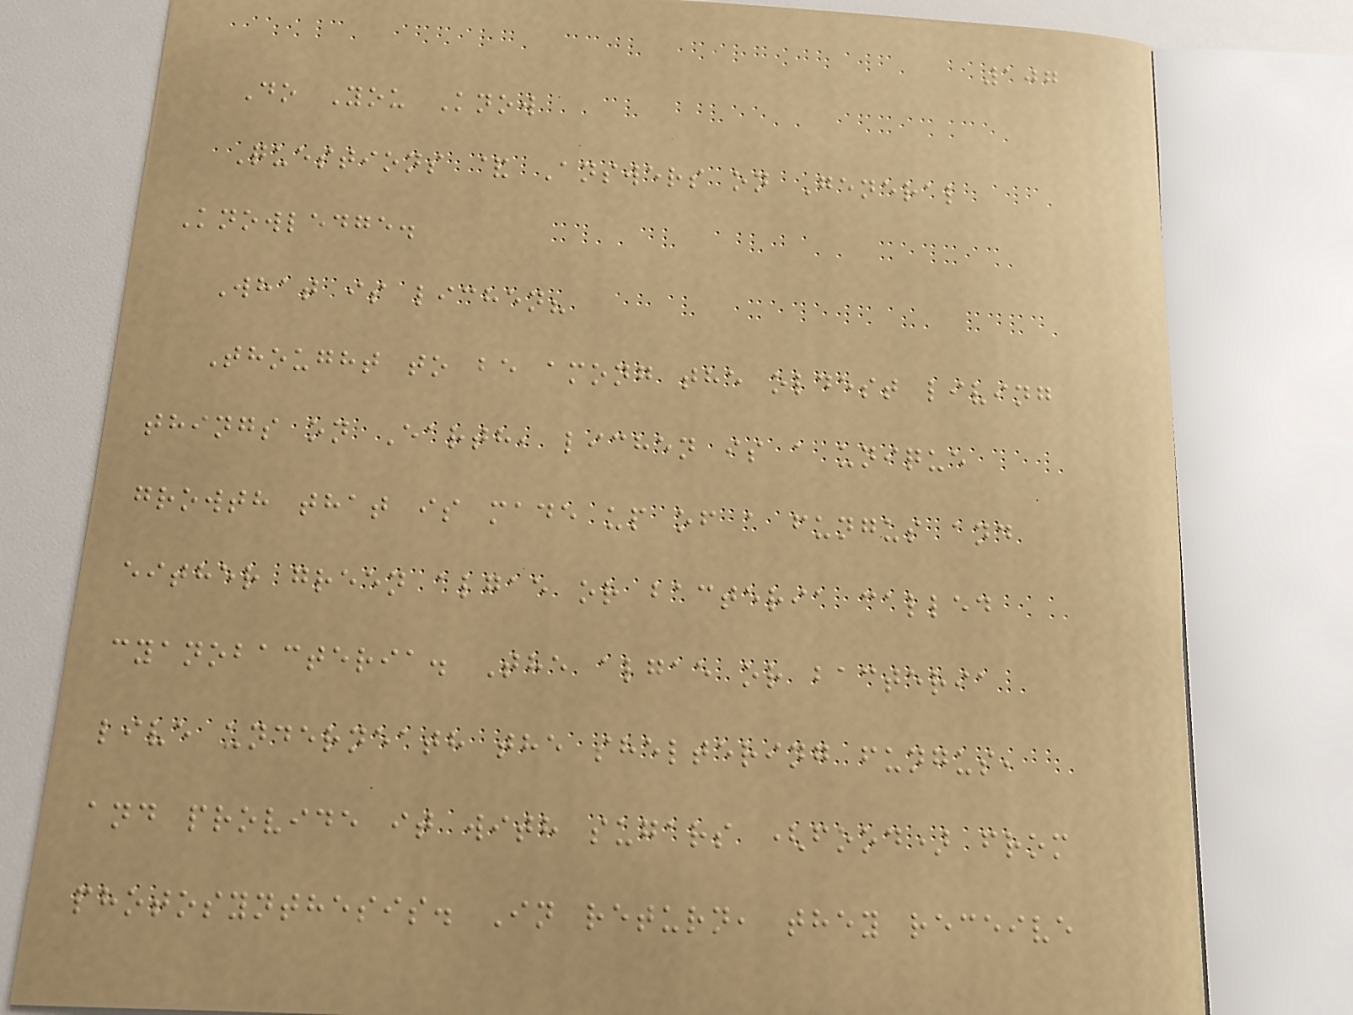107
Do You Know
Questions & Answers on General
Knowledge.
What is lichen?
Thought to be among the oldest living
things on Earth, lichen is a unique
growth that is made up of a fungus and
either green algae or bacteria called
cyanobacteria. The algae or bacteria
live underneath the sheltering fungus,
and provide it with sugars (food) from
photosynthesis. In return, they receive
